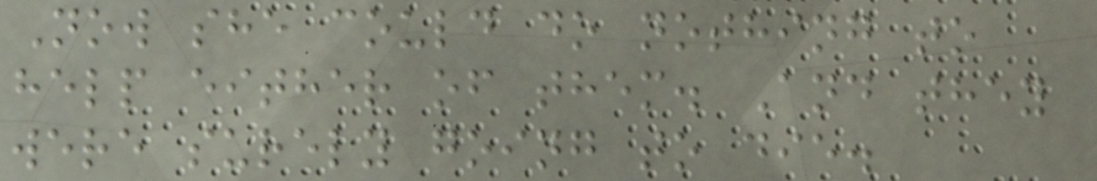Now she could do nothing to
help either of them. And they
were surely going to die.
